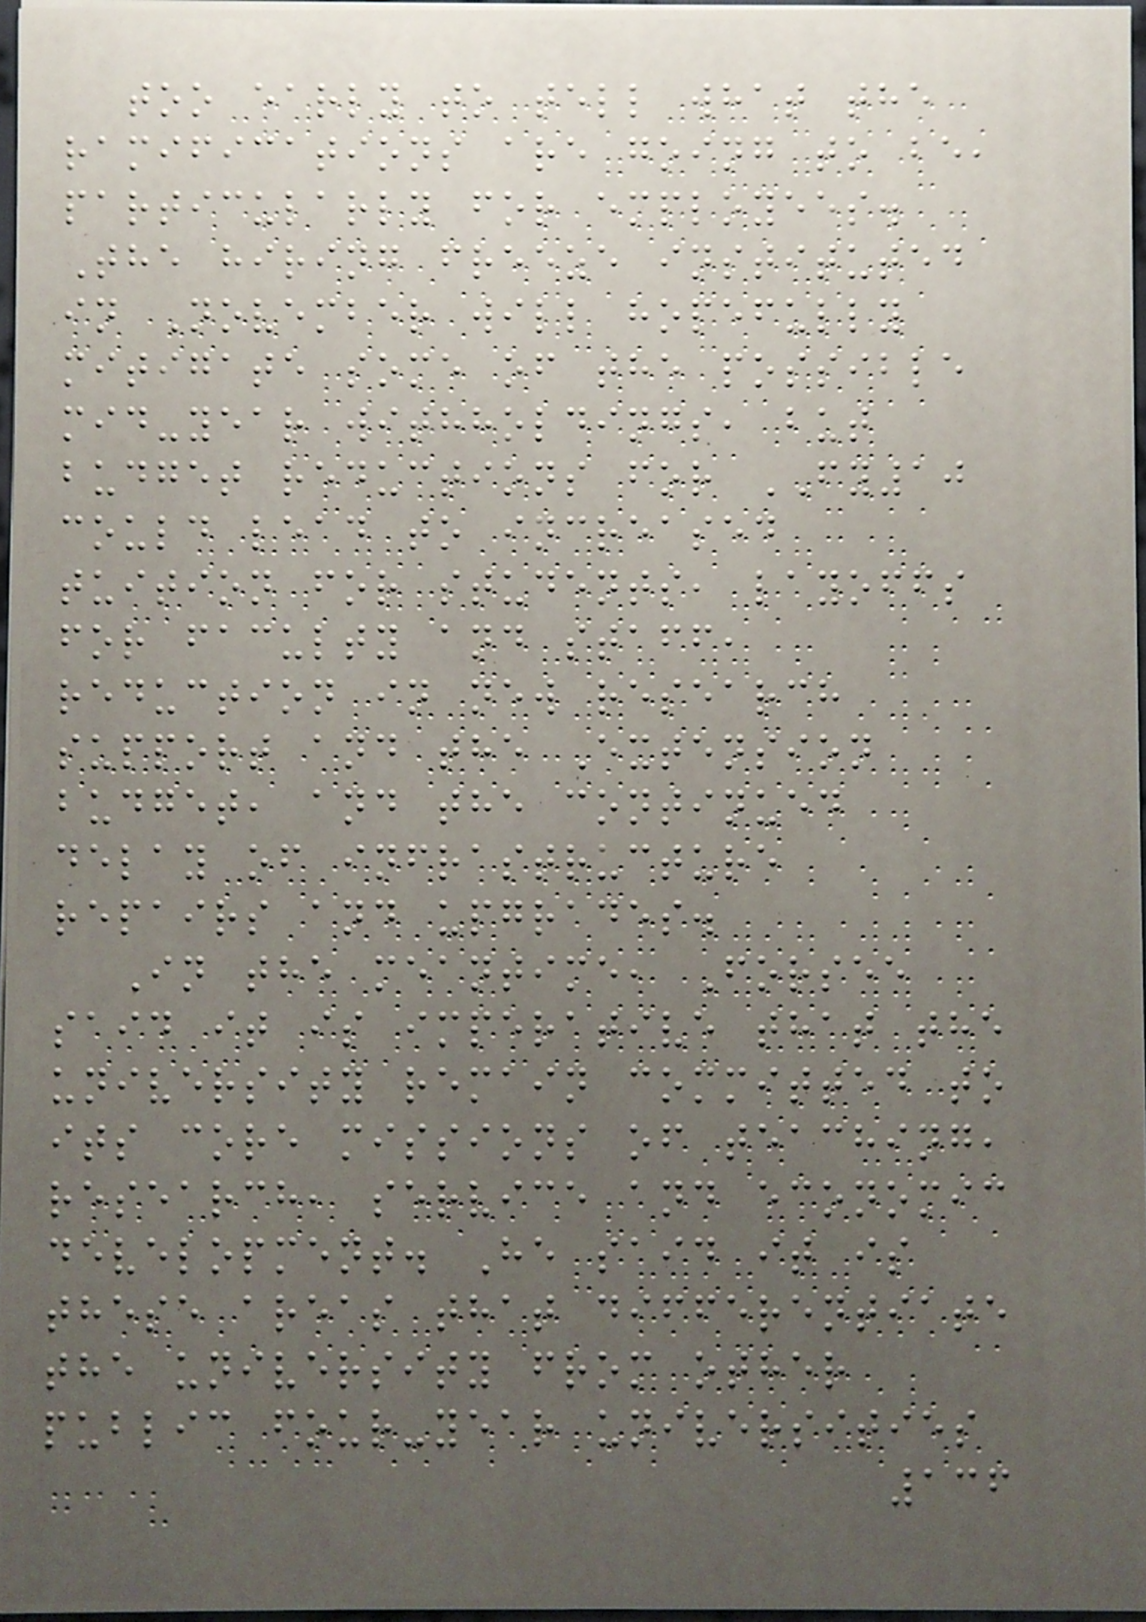too early to tell what the
ramifications are going to be,
particularly for employees.
The hiring freeze instituted
in November will hopefully
mitigate some of the possible
mid-year withholdings, but
budget reductions for FY10
could lead to increased
tuition for students, layoffs
for faculty and staff,
reduction in new research
support and the Extension
budget, and the continued
delay of infrastructure
repairs and upgrades.
In the meantime, Forsee
said it is imperative that the
university remain committed to
its core missions of teaching,
research, service and economic
development. He said it is
these areas that differentiate
the university from other
public four-year universities
136
